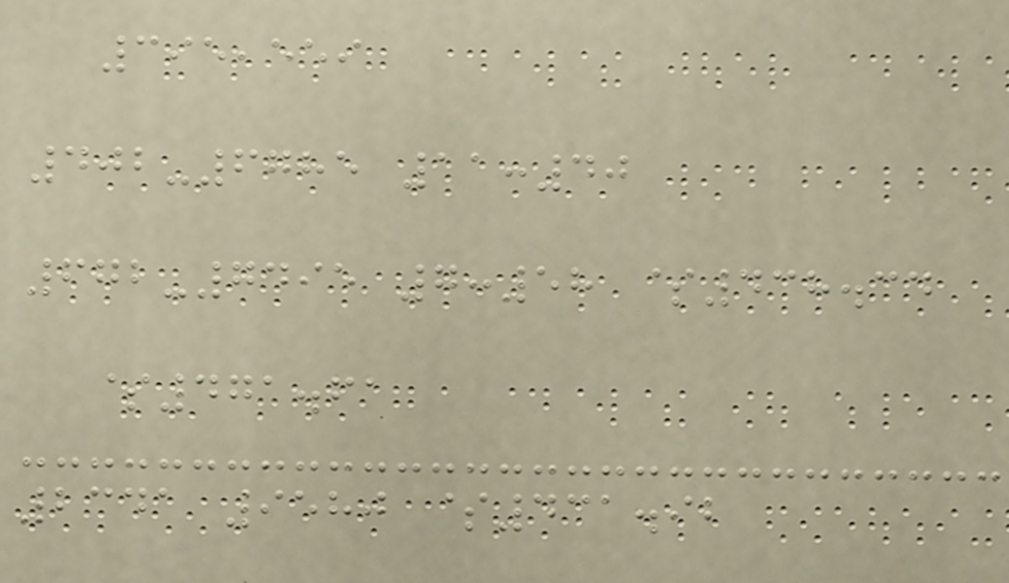395,559
402-6785 11:40
672-7495 7:58 $438.34
$471.61
2341 9580 $431.92
